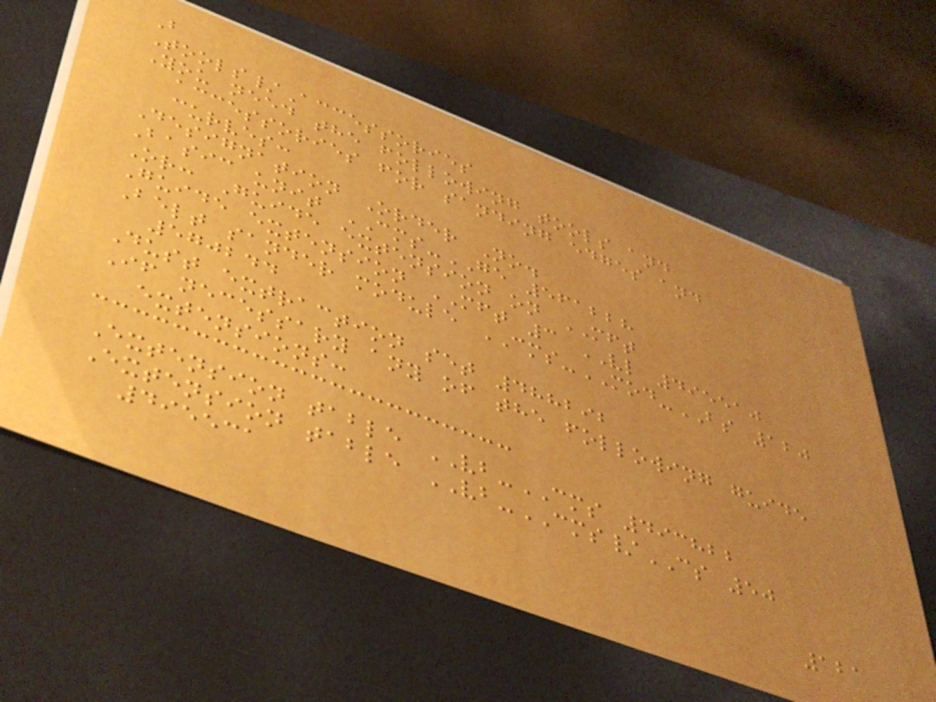B
Tools/Accessories
You need the following tools and
accessories for sanding edges and
curves:
Designation Order No.
Basic unit CMS-GE 561228
Or: Guide extension on MFT
Guide extension MFT 3 VL 495510
Belt sander module CMS-MOD-BS 120
570244
Dust extraction set 488292
If necessary any of the following guide
extensions:
Extension table VB-CMS 493822
Extension table VB-CMS/CS 50
495531
121
